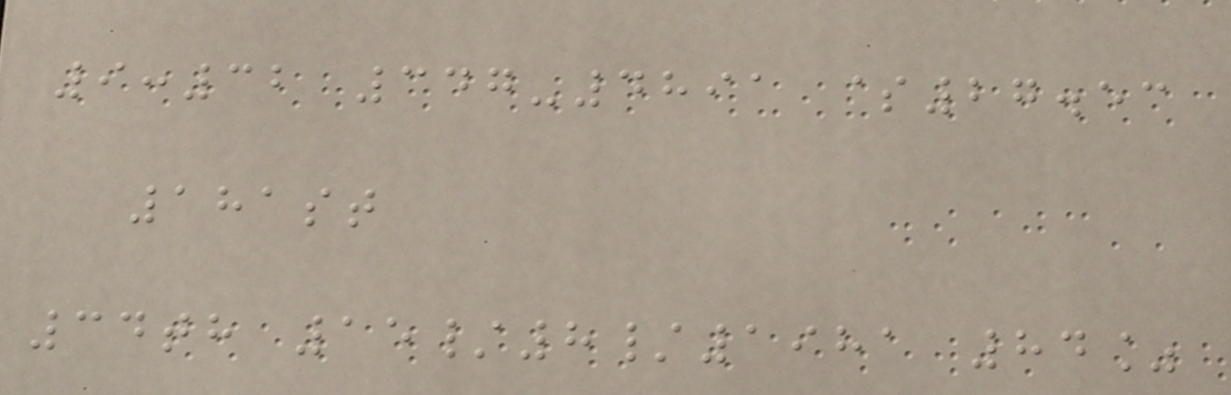9:32 347-4891 $27.53
181st
34th 15/8/1981 84%
